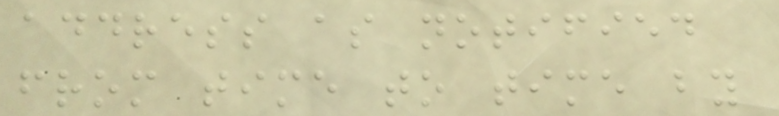address as notified
from time to time by
